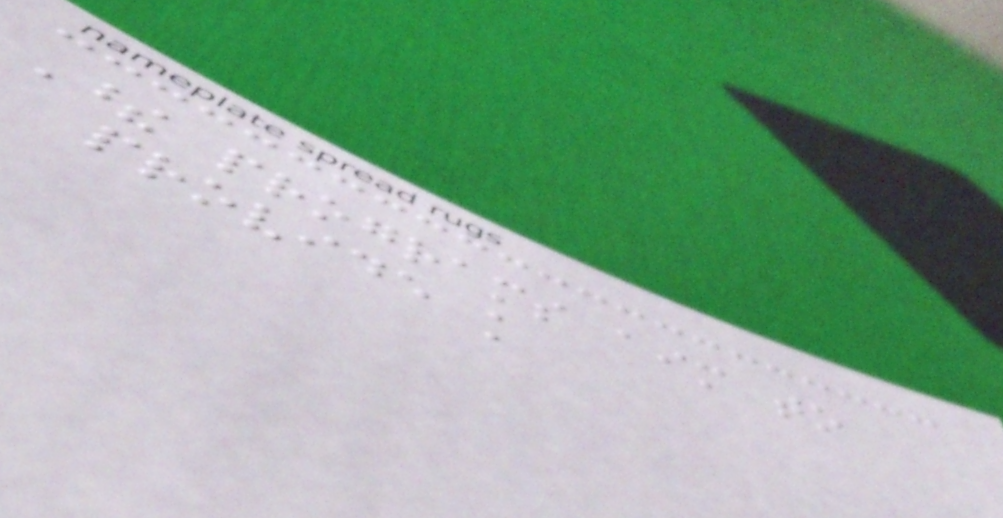These programs aim to
provide knowledge
